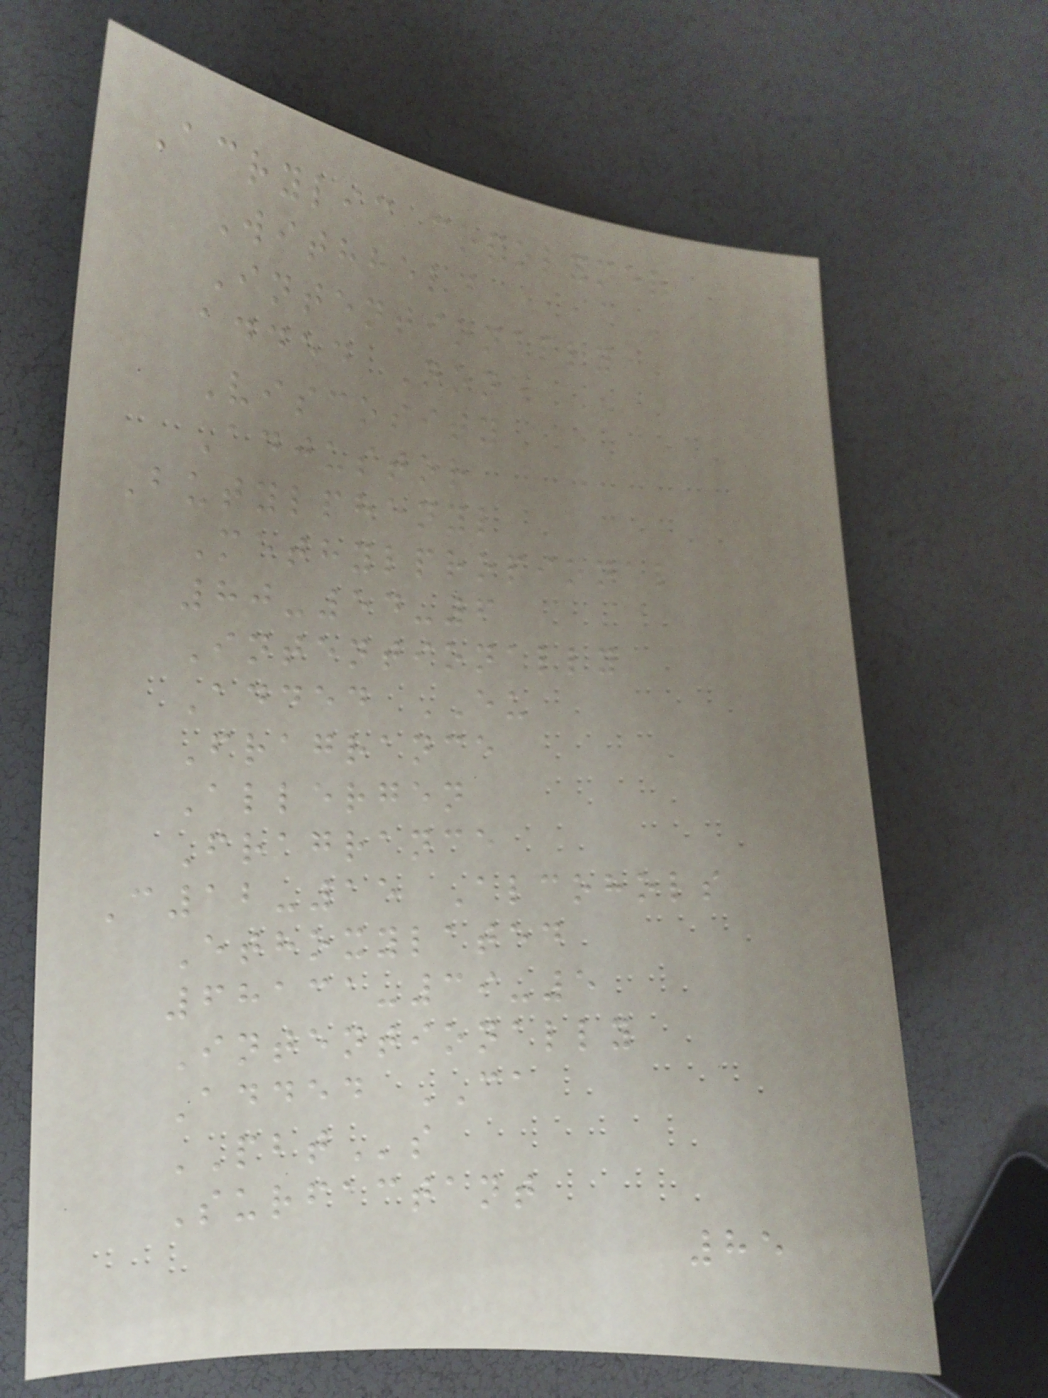Acrylic copolymer
Withheld
Intentionally
added None
Viscosity
Adjustor
Butylphenyl
Methylpropional
80-54-6
Intentionally
Added EU
Fragrance
Allergen
Fragrance
C12-15 Alcohols
Ethoxylated
68131-39-5
Intentionally
Added CA
PBTs
Surfactant
85
